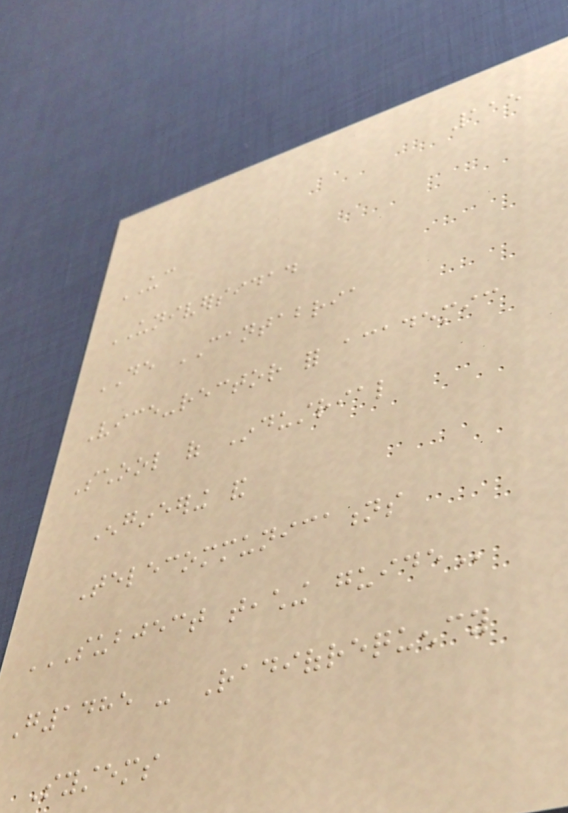115
UC
UNIVERSIDAD
DE CANTABRIA
Vice-rector for academic
School of Industrial
Engineering and
Telecommunications
SUBJECT TEACHING GUIDE
G1485 - Radiofrequency
Systems
